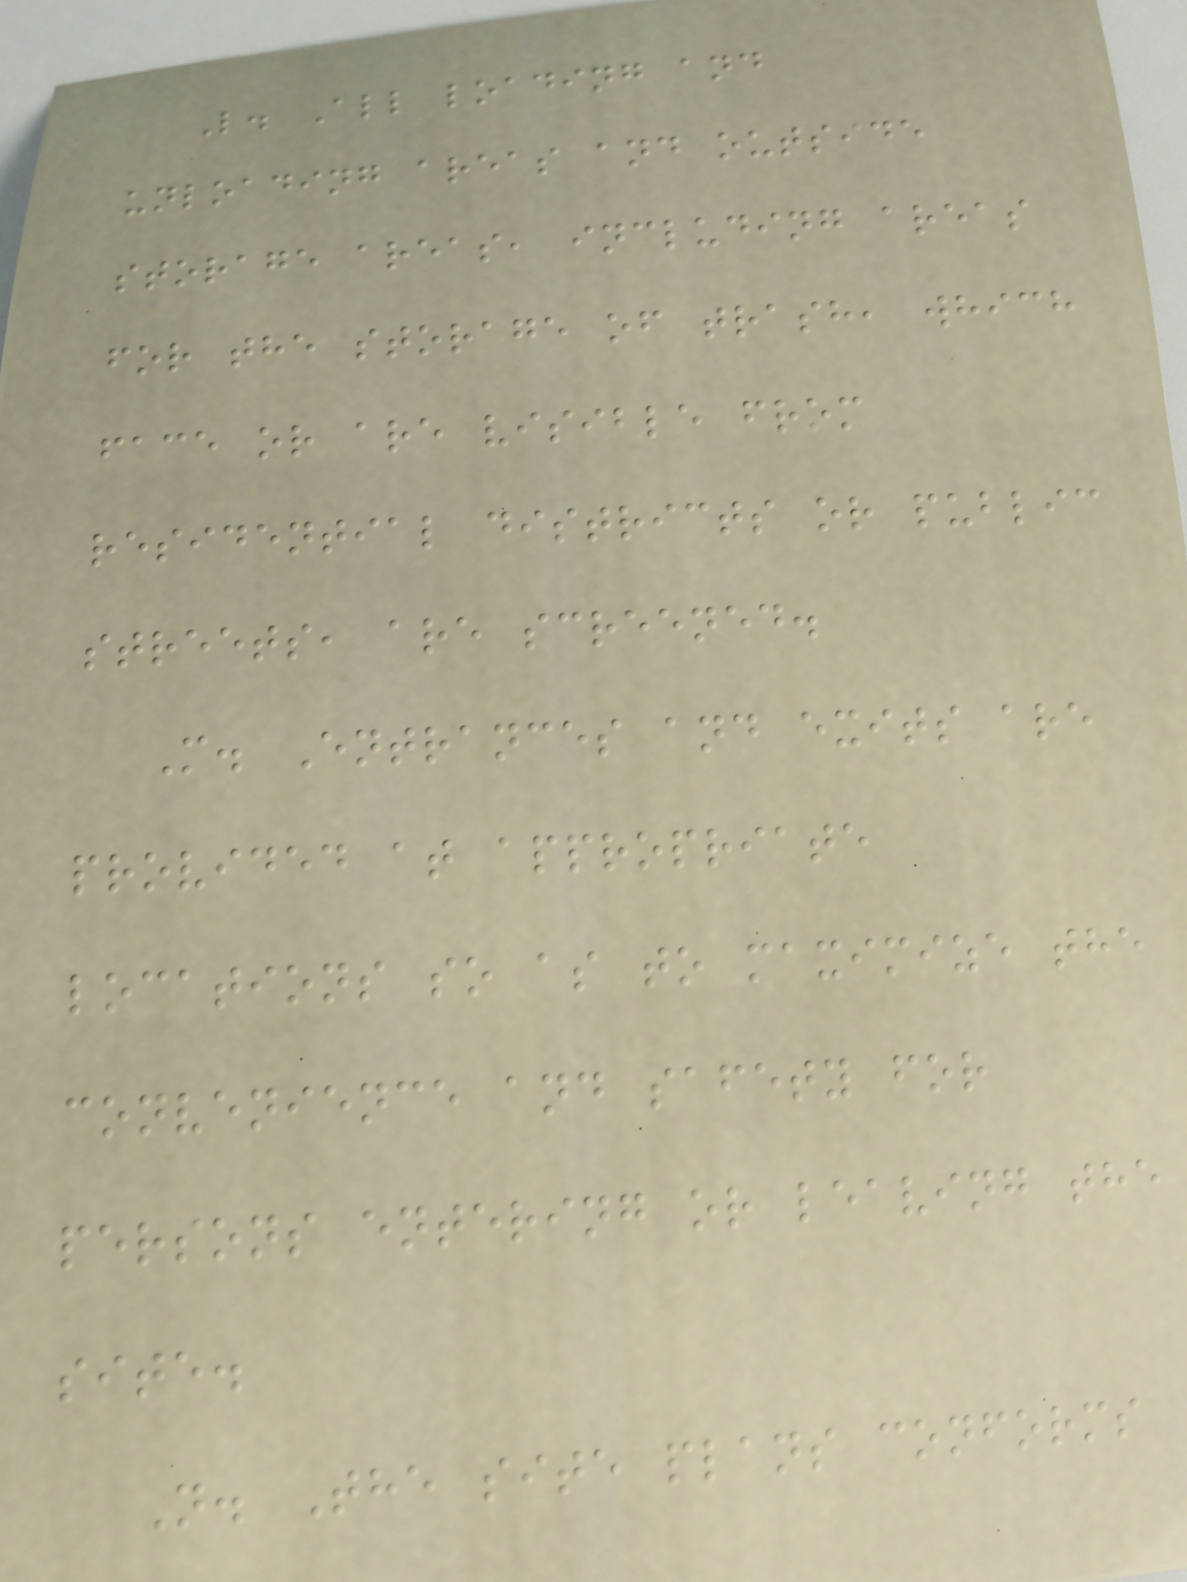L. All loading and
unloading areas and outside
storage areas, including areas
for the storage of trash, which
face or are visible from
residential districts or public
streets, are screened.
M. Entrances and exits are
provided at appropriate
locations so as to maximize the
convenience and safety for
persons entering or leaving the
site.
N. The site plans conforms
